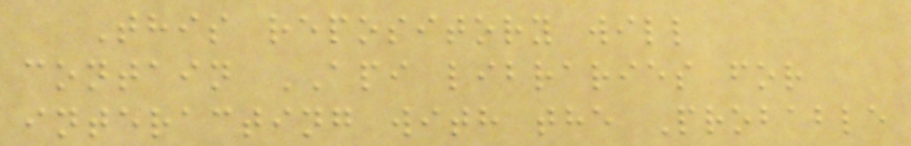This repository will
contain API libraries for
interacting with the Probable
